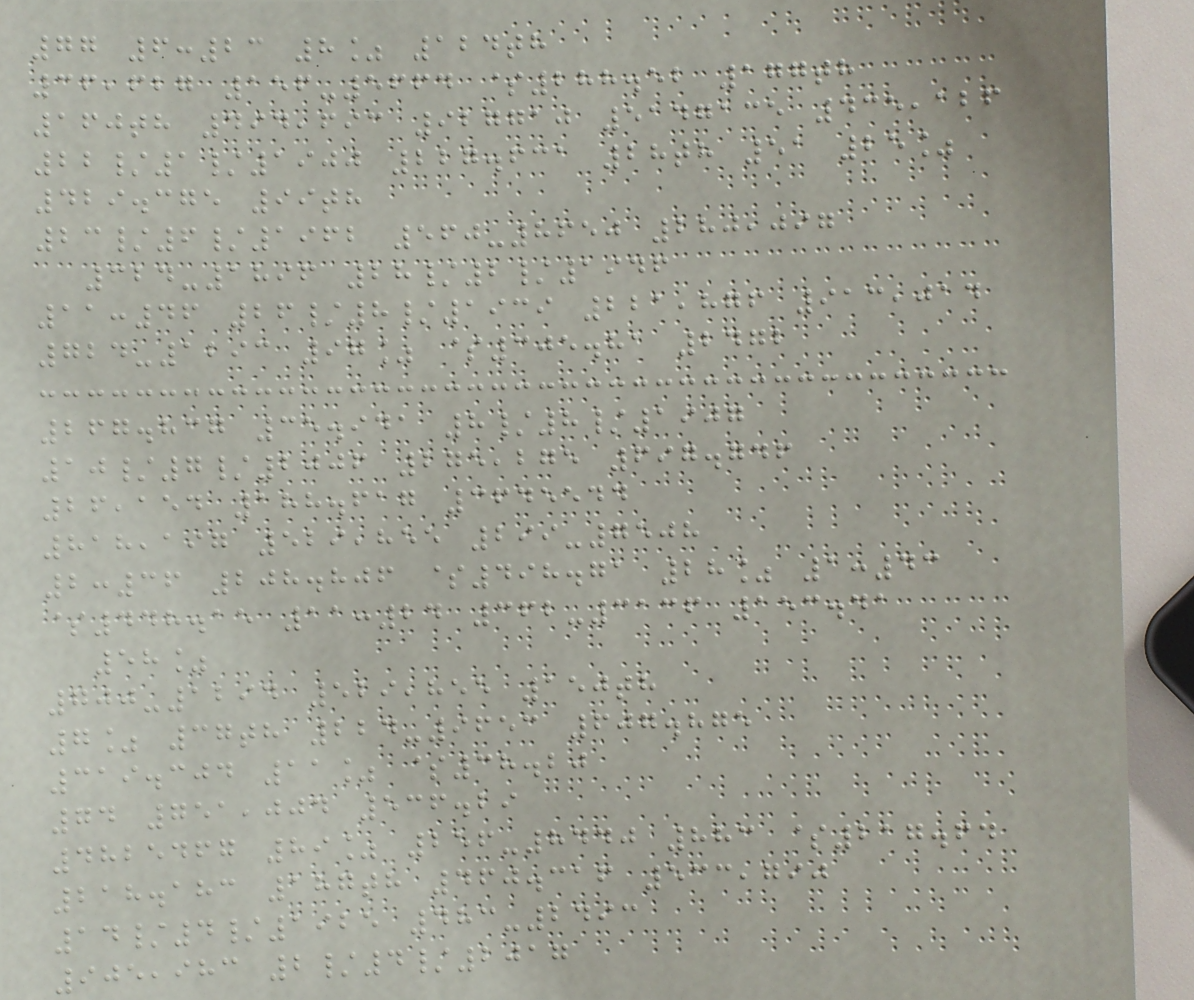77 6:23 8% 124th
36,627 156-5664 $288.52 177th
160th 494,693 927710 5147135 435,126
22/1/1900 227.631 28th 51 25%
429.375 99th
23/6/1962 560-8650 280,097
324-1896 28/2/1946
11:46 26/8/1939 221,876 913,014
724-1293 97% $305.81 2472
267.837 35.941 8/8/1907
10/7/2006 275,275 697.746
26,154 188.617 3645544
818,197 529,855 299-7508
2:36 208.806 $498.71 28% 1:43
$448.15 11:24 362-3136 153.41
58%
700-1294 529,855 150th
7% 37th 224-9653 607.875
319.304 11% $38.20
74 751,004 536.29
4825467 89% 256-8440 883 $217.64
218.183 187th 460.316 533,790
14/4/1925 483-2493
905,983 2/4/2017
